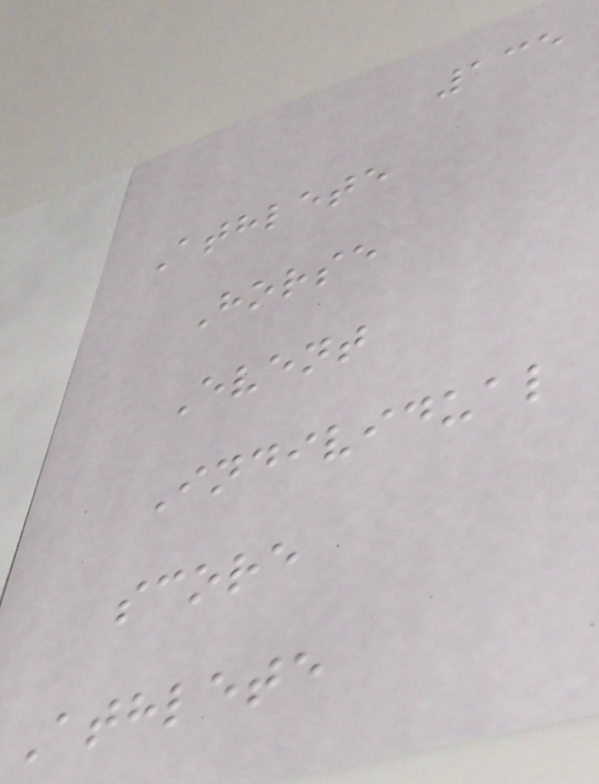135
Athlete
Horse
Event
Individual
score
Athlete
